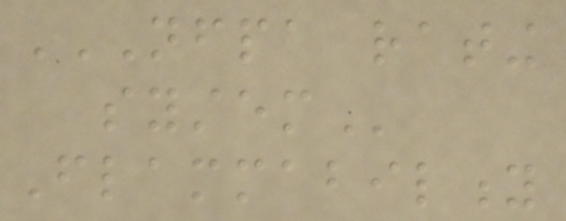NFPA RATING
SYSTEM
Flammability
